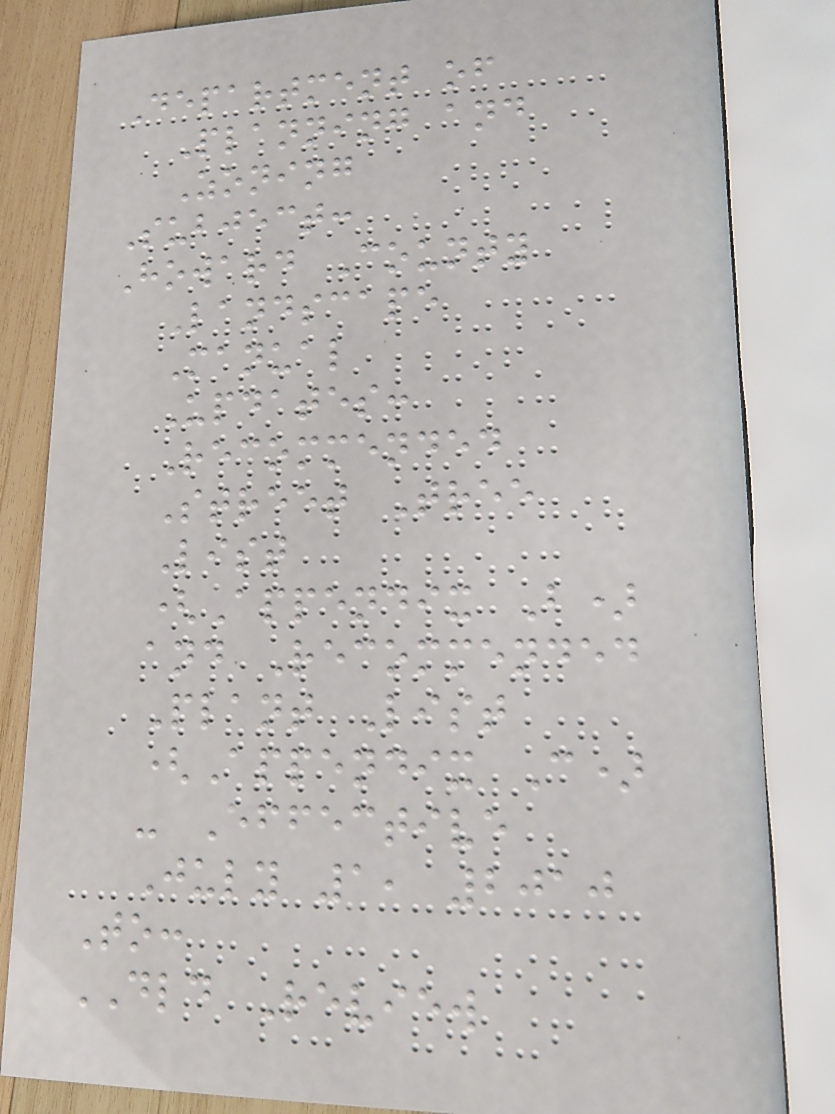Department of
Planning and
Zoning
Subject:
Howard County
Landscape
Manual
Updates:
Recommended
Street Tree
List
(Appendix B)
and Recommended
Plant List
(Appendix C)
- Effective
July 1, 2010
To:
DLD Review
